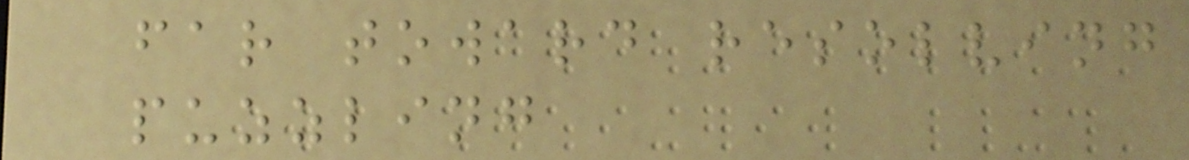far toward resolving
puzzling
